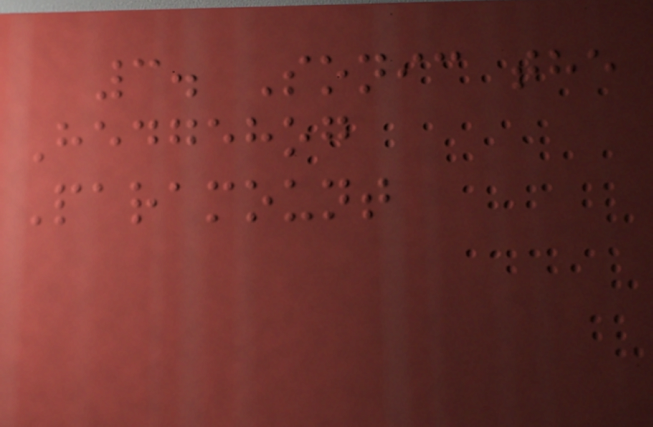3. Sonic the
Hedgehog
Paramount
